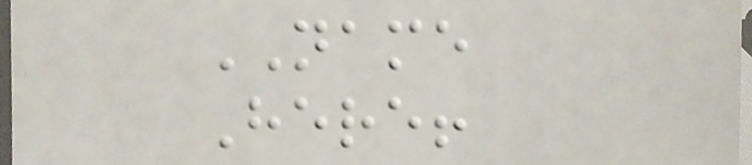NAME
Here!
